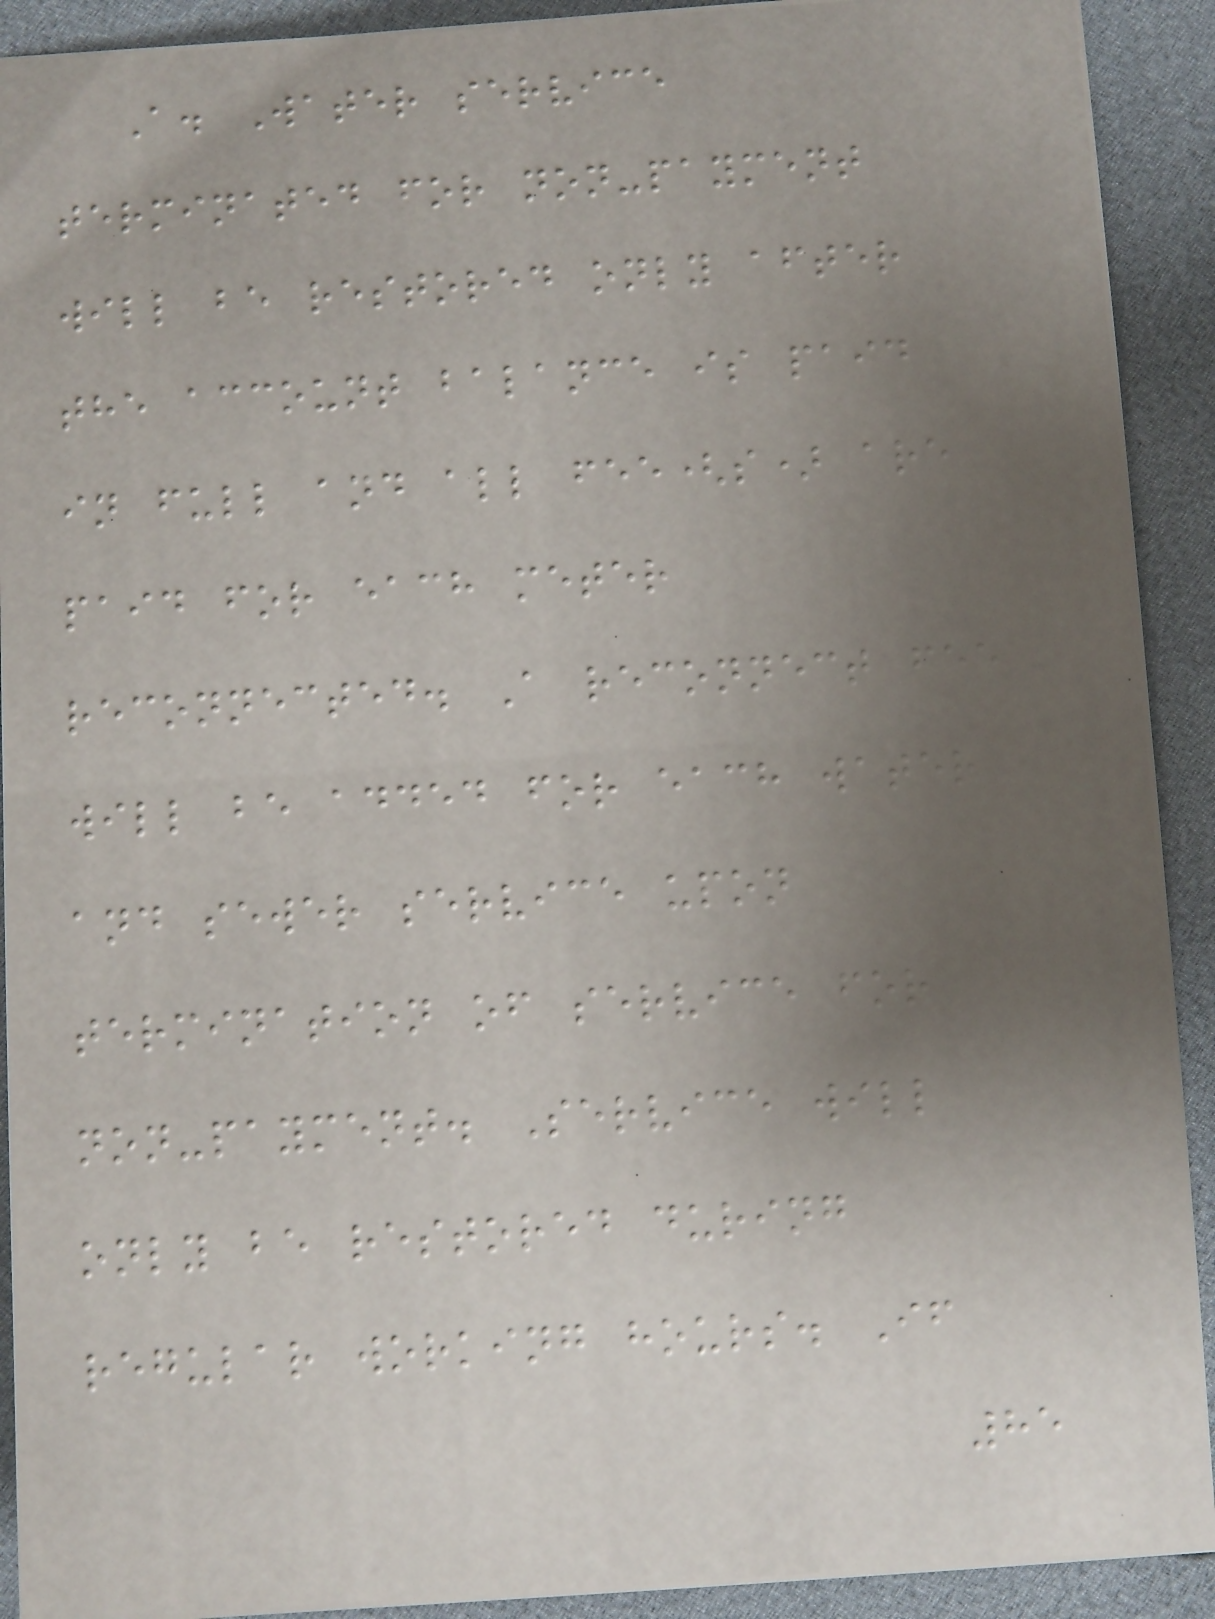A. Water service
terminated for non-payment
will be restored only after
the account balance is paid
in full and all fee(s) are
paid for each meter
reconnected. A reconnect fee
will be added for each water
and sewer service upon
termination of service for
non-payment. Service will
only be restored during
regular working hours. If
85
